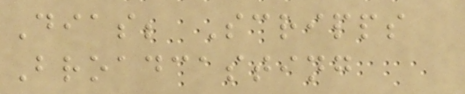Dias; Scripps
Broadcasting
